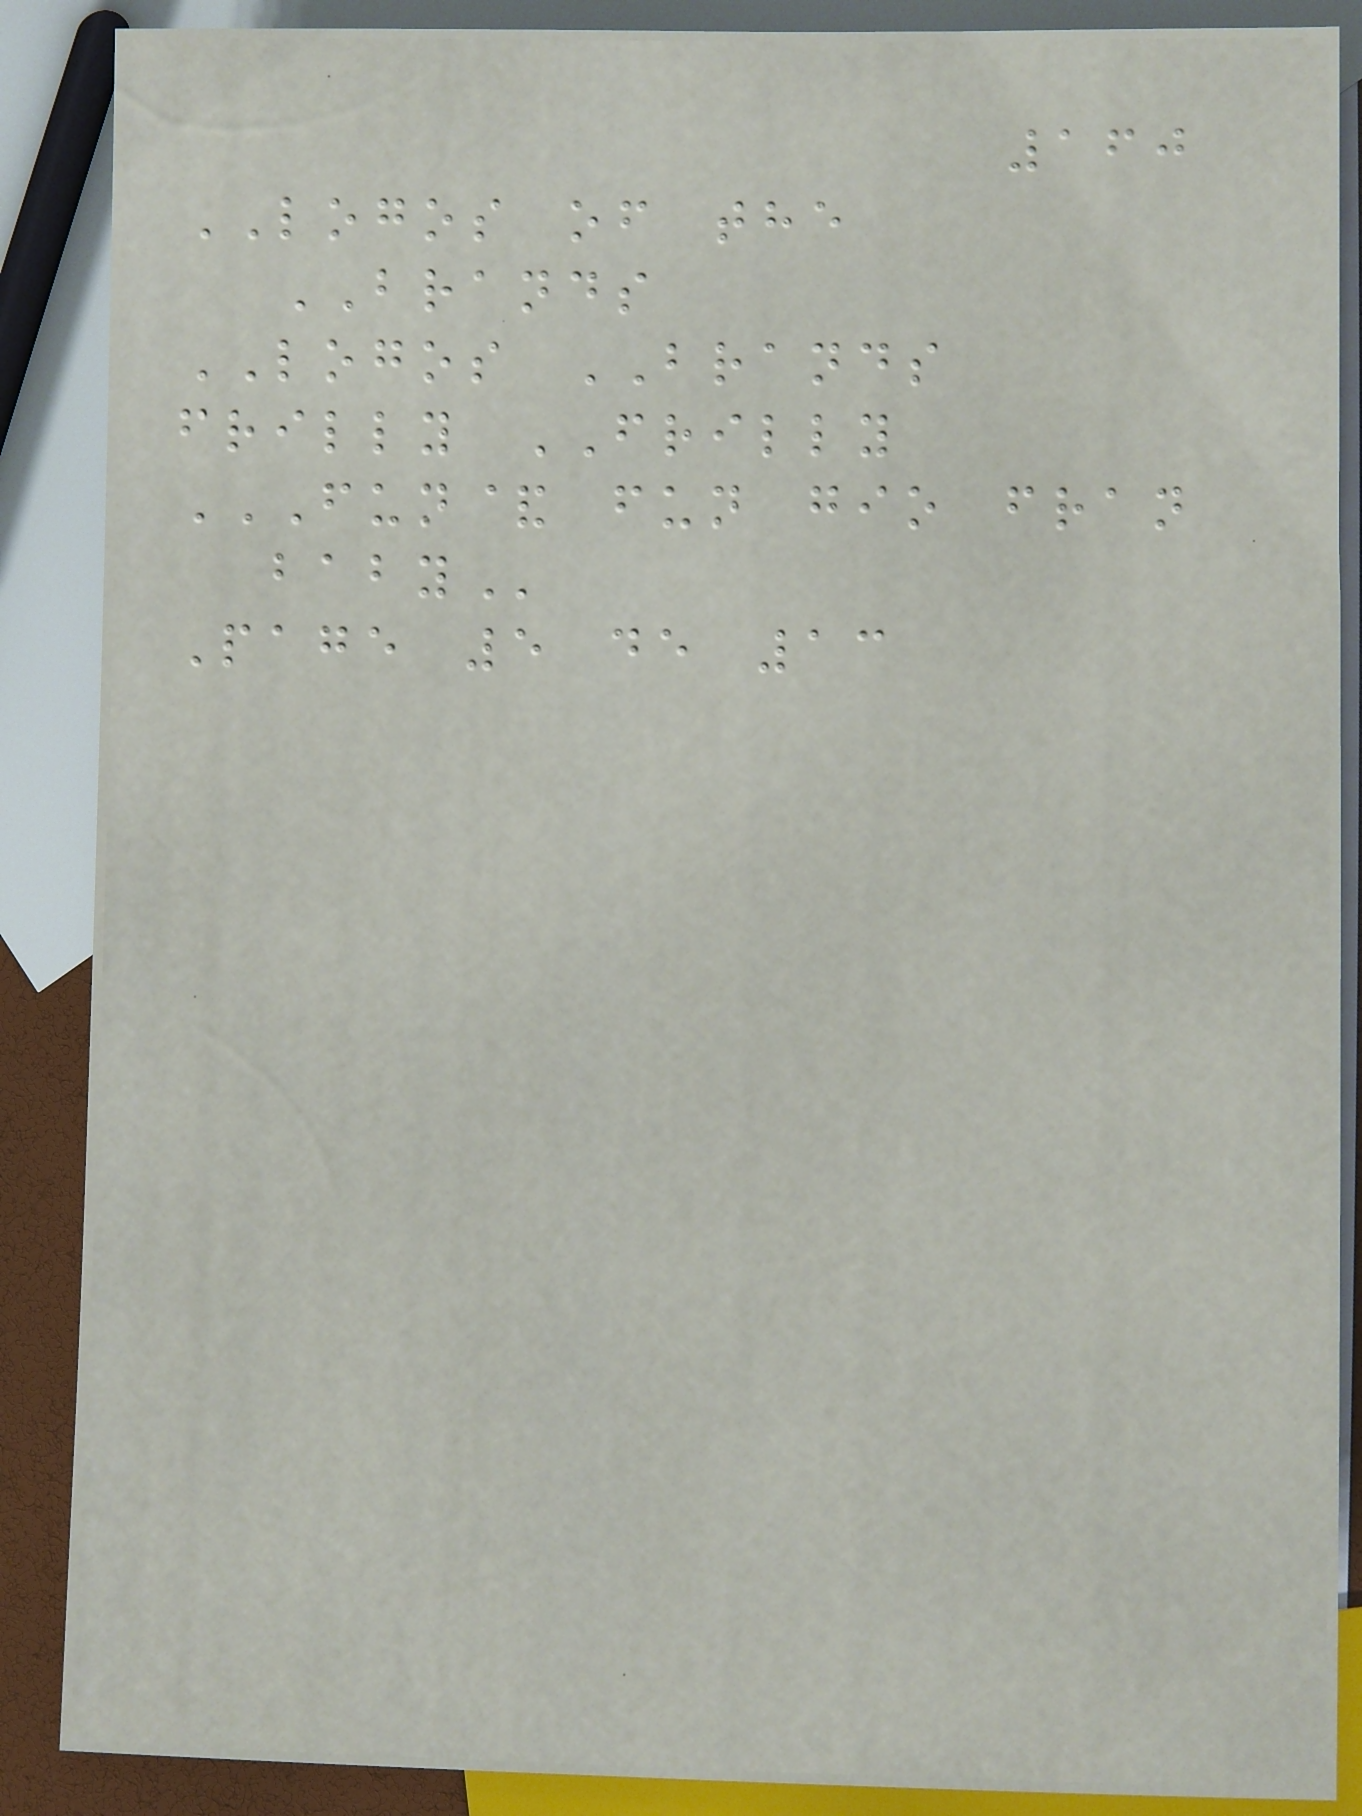160
LOGOS of the
BRANDS
LOGOS BRANDS
frilly FRILLY
FUN& FUN GIO FRAN
BABY
Page 5 de 13
